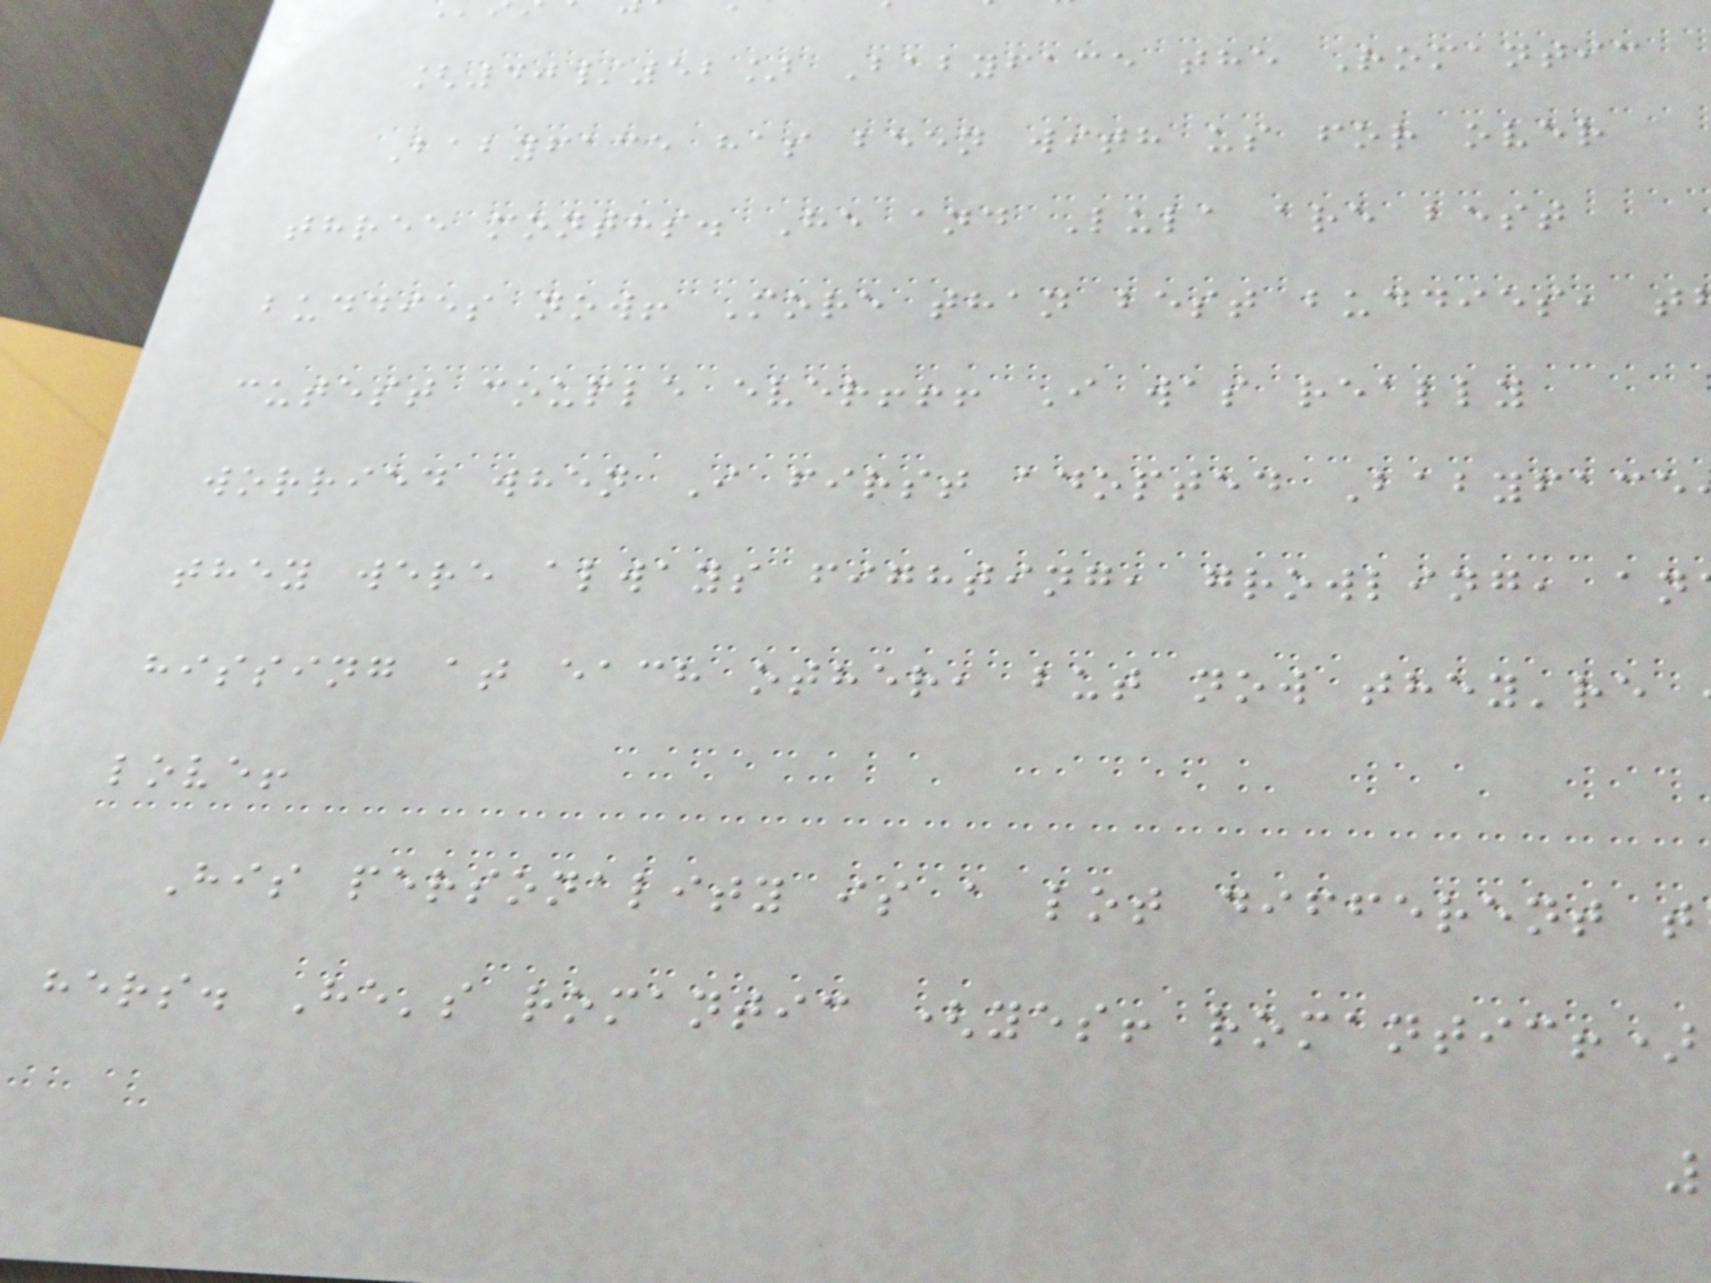[40/52] Babyface the Romantic
Babyface has been with us for over
three months. He and Lula are best
buddies now! More than best buddies, t
cutest couple ever!!! I was really
worried when I first adopted Babyface
they were always fighting, growling, an
hissing at each other, but now they're
love!
His personality is a lot different t
hers. He's romantic (yes! romantic!)
